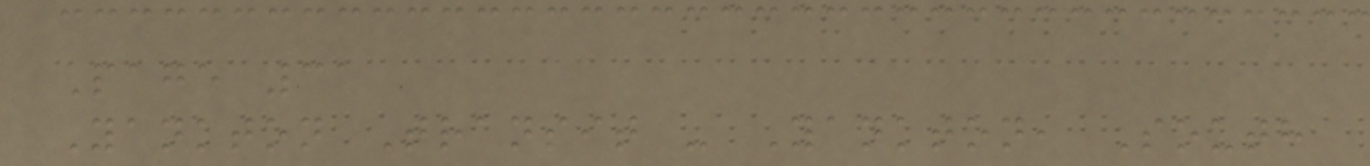Page 31
Yankton Transit - Yankton, South
